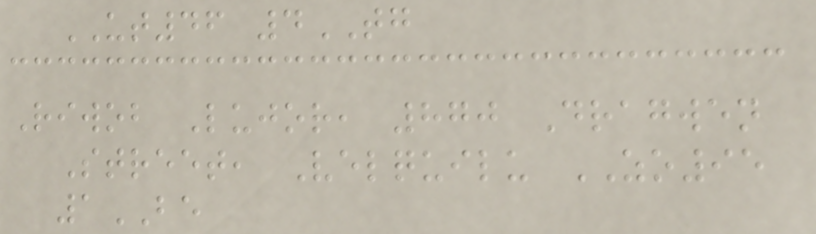UT46 4TG
Riwob Lujor, 870 Dragwen
Street, Velquilu ZO95
1BE
